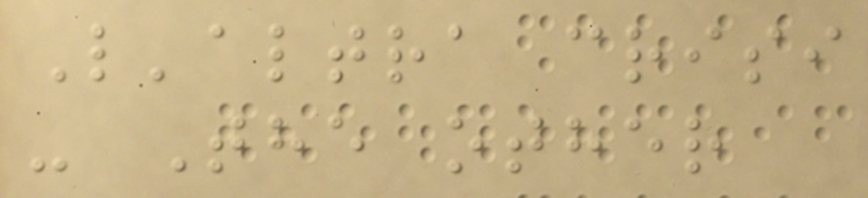L'altra crisi
- The other
